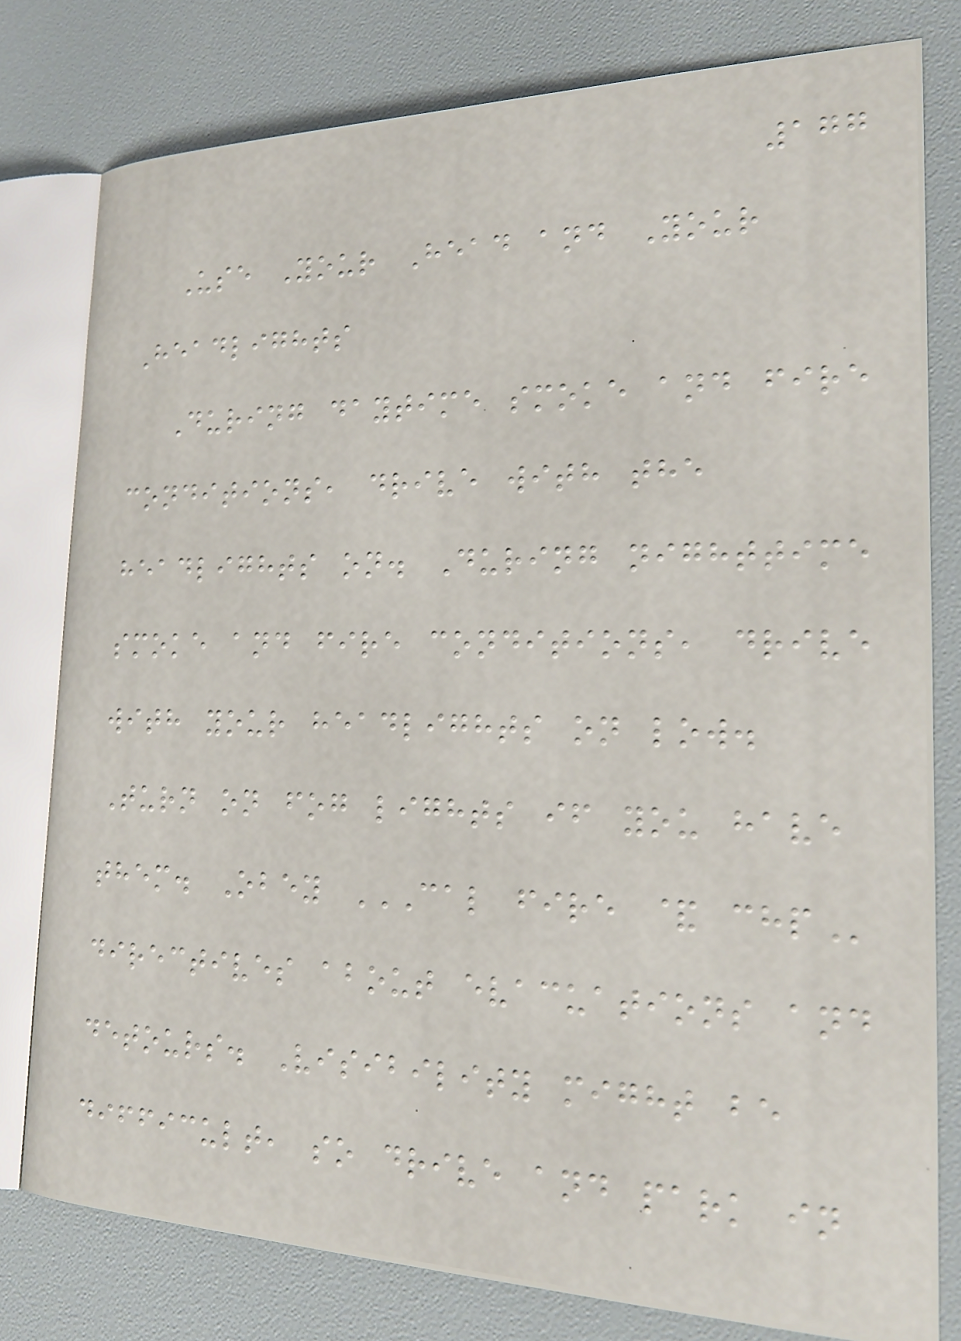177
Use Your Head and Your
Headlights
During daytime smoke and fire
conditions, drive with the
headlights on. During nighttime
smoke and fire conditions, drive
with your headlights on low.
Turn on fog lights if you have
them. Obey CAL FIRE & CHP
directives about evacuations and
detours. Visibility might be
difficult, so drive and park in
